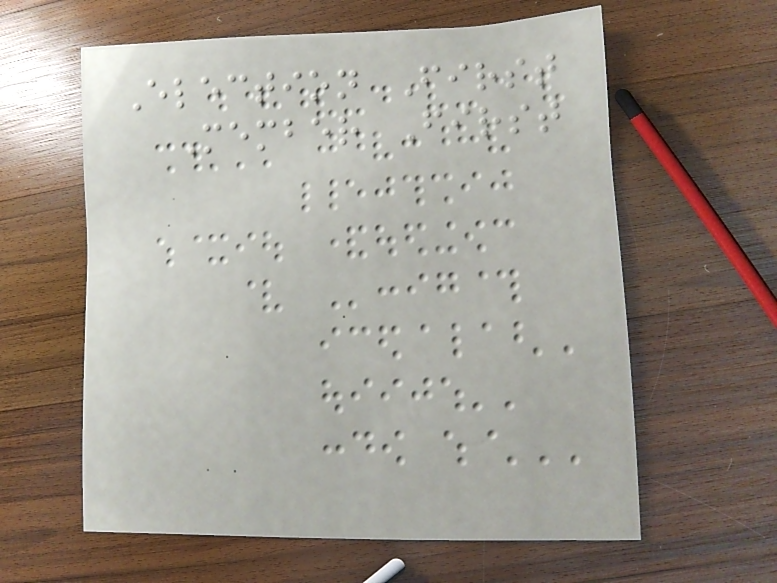Election First
Member First
